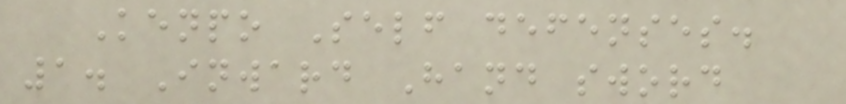Kenpo Self defenses.
1. Inward Hand sword
